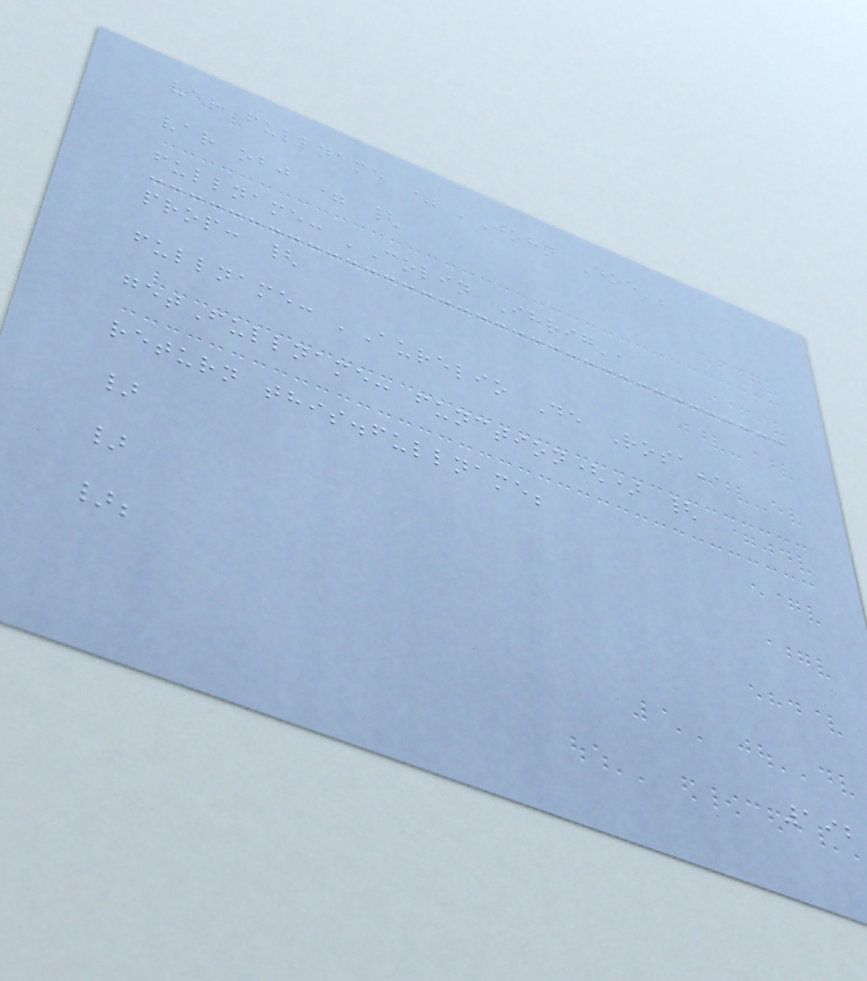var fullname = 'John Doe';
var obj = {
fullname: 'Colin Ihrig',
prop: {
fullname: 'Aurelio De Rosa',
getFullname: function() {
return this.fullname;
}
}
};
192
